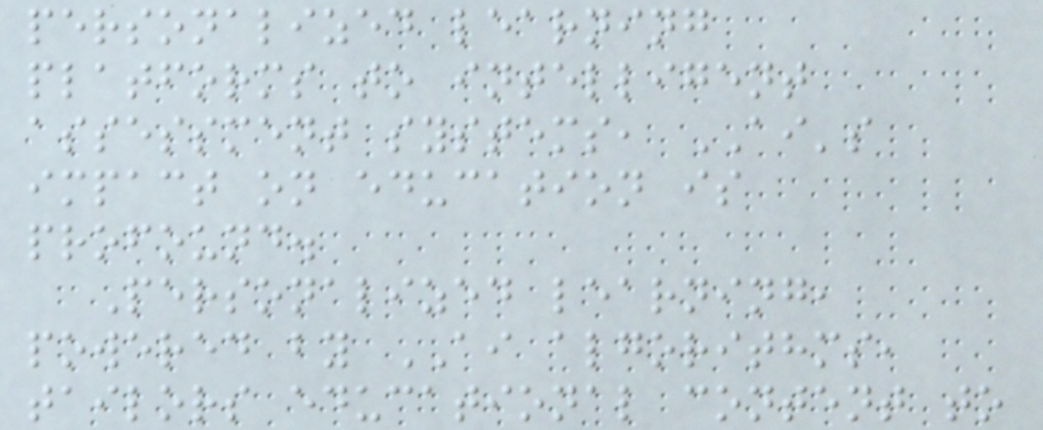personalized learning
platforms to intelligent
assessment systems, AI's
impact on education is
profound.
Personalized learning,
powered by AI algorithms,
tailors educational content to
